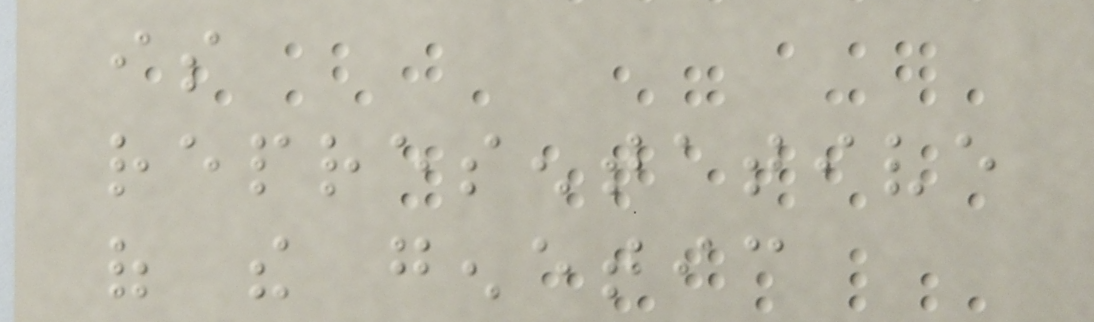is
representative
of the genetic
